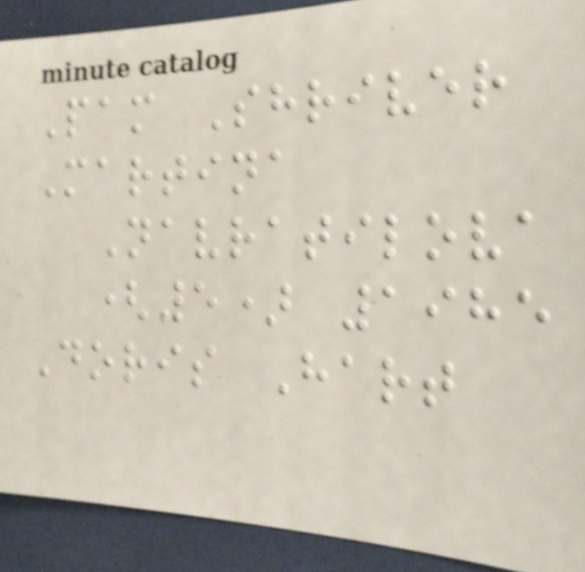Pam Shriver
Martina
Navratilova
(5) 1985
Doris Hart
